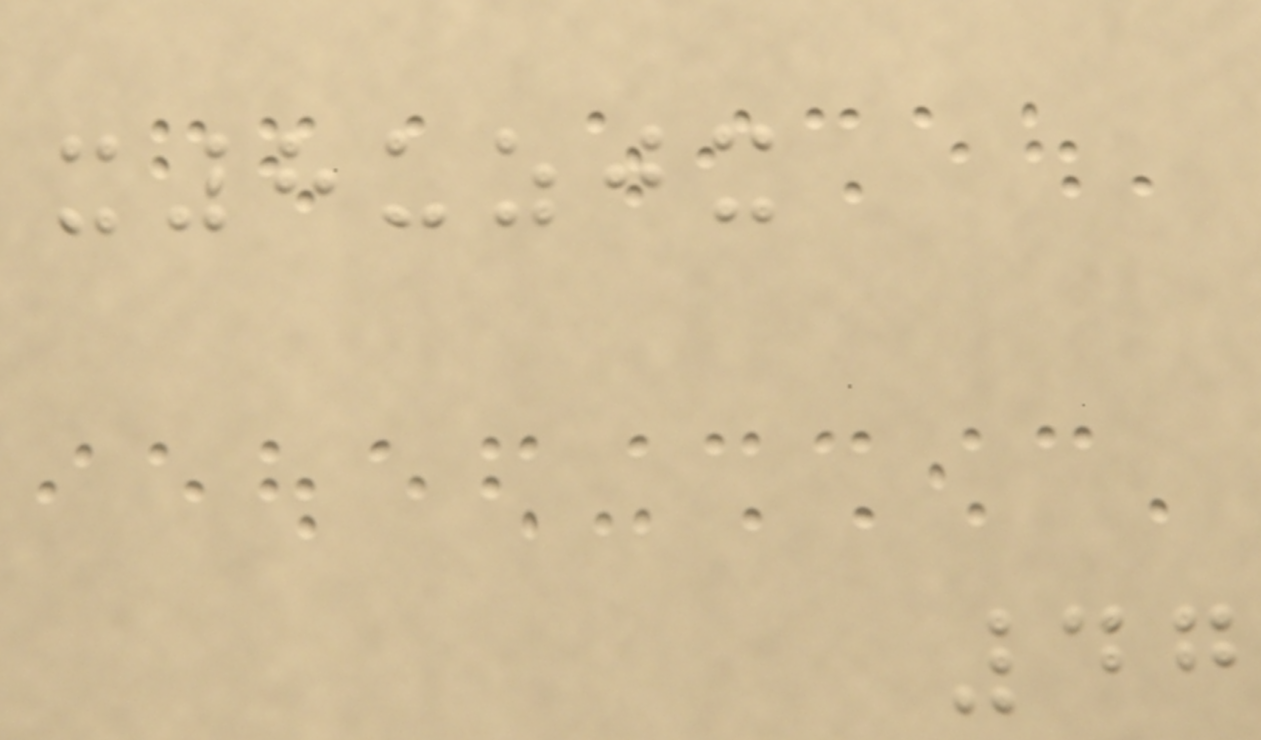x8uzjx
47
